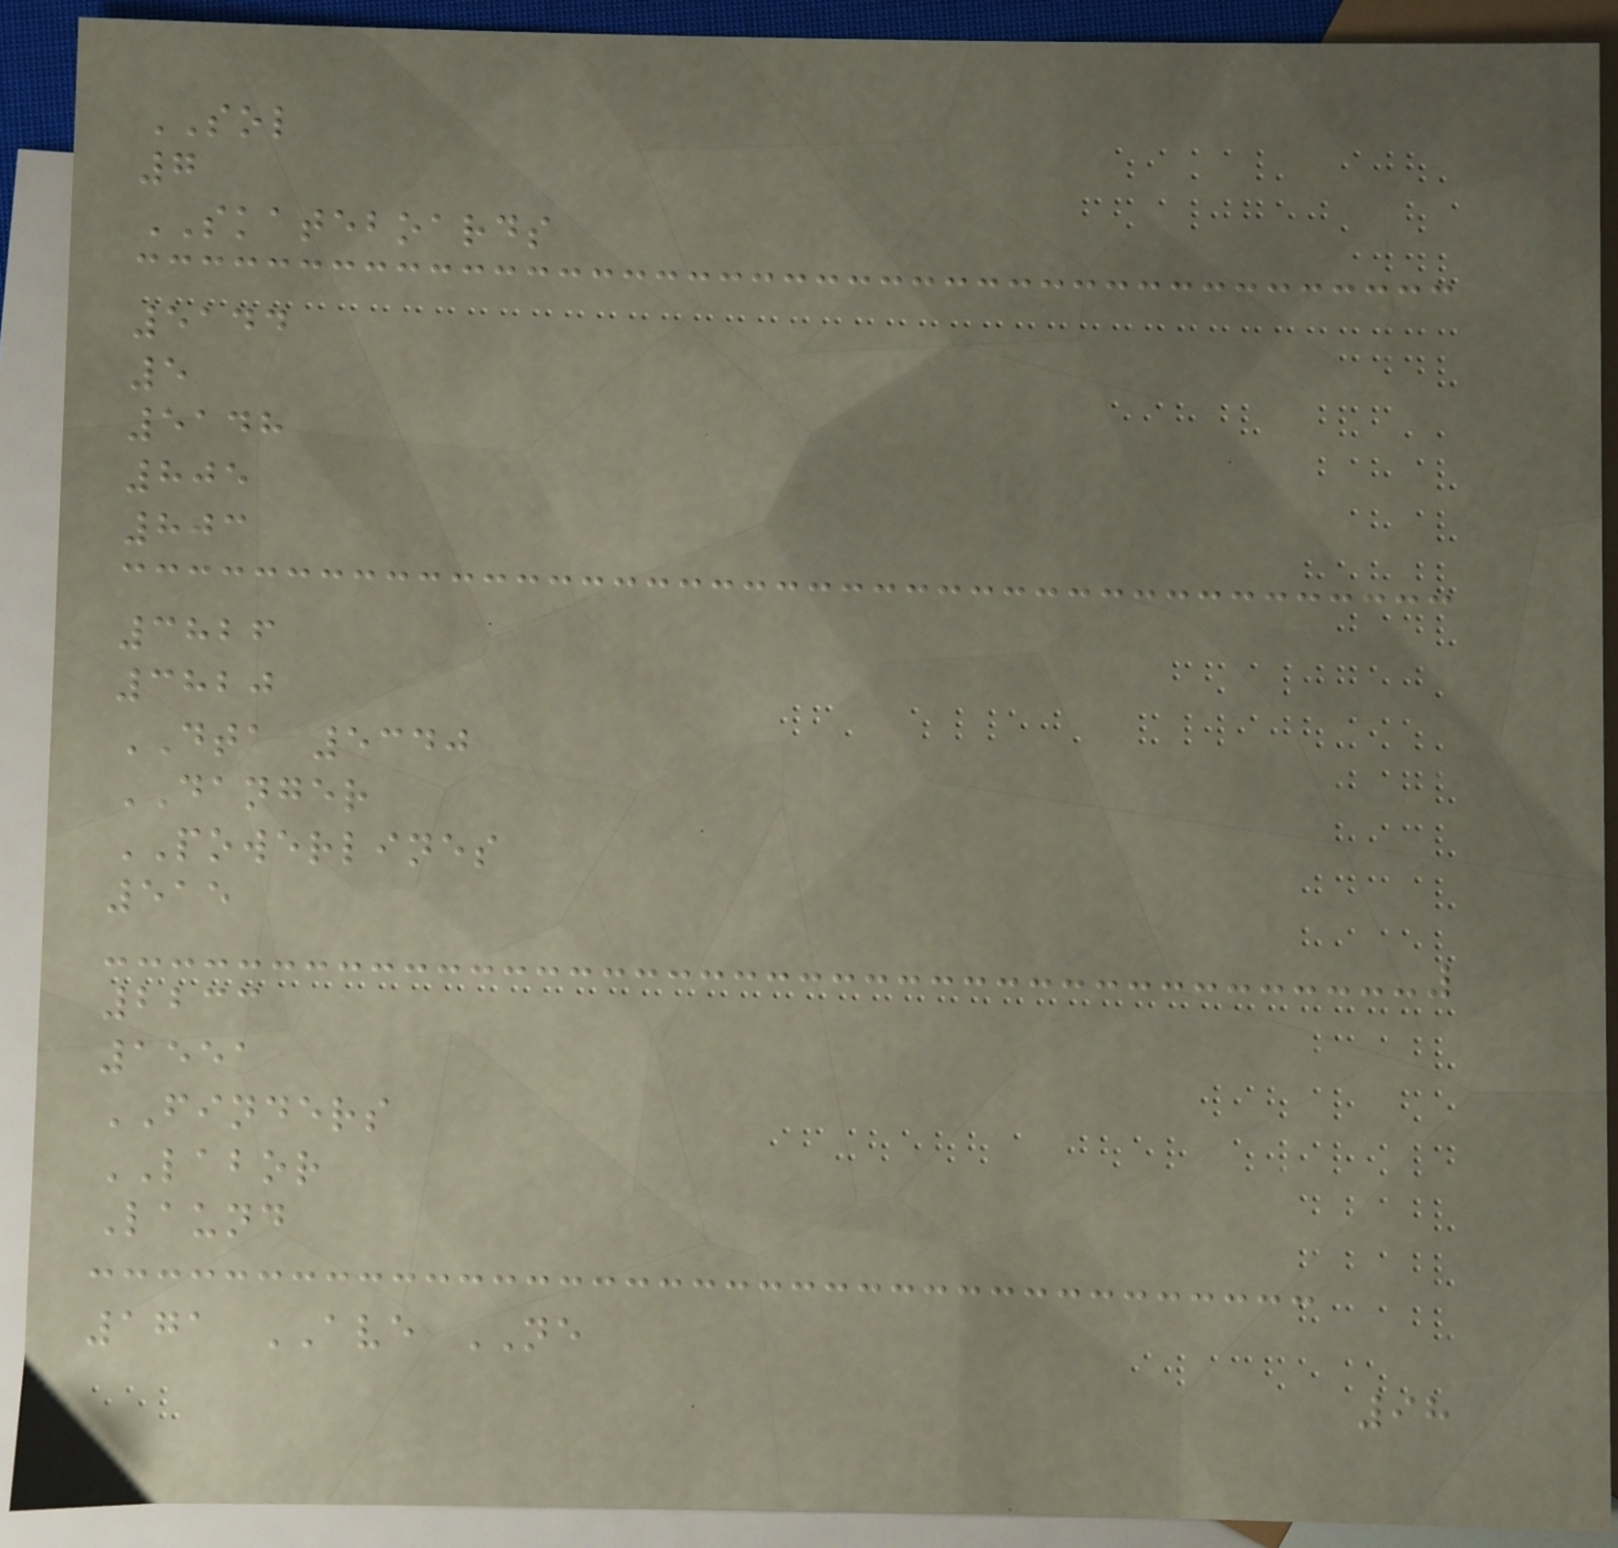SOL
7
SKATEBOARDS
5144
5
5148
805
803
3826
3820
DTA 5340
DANGER
POWERLINES
515
2233
1551
FINDERS
LABOR
Laund
171 AVE NE
98
